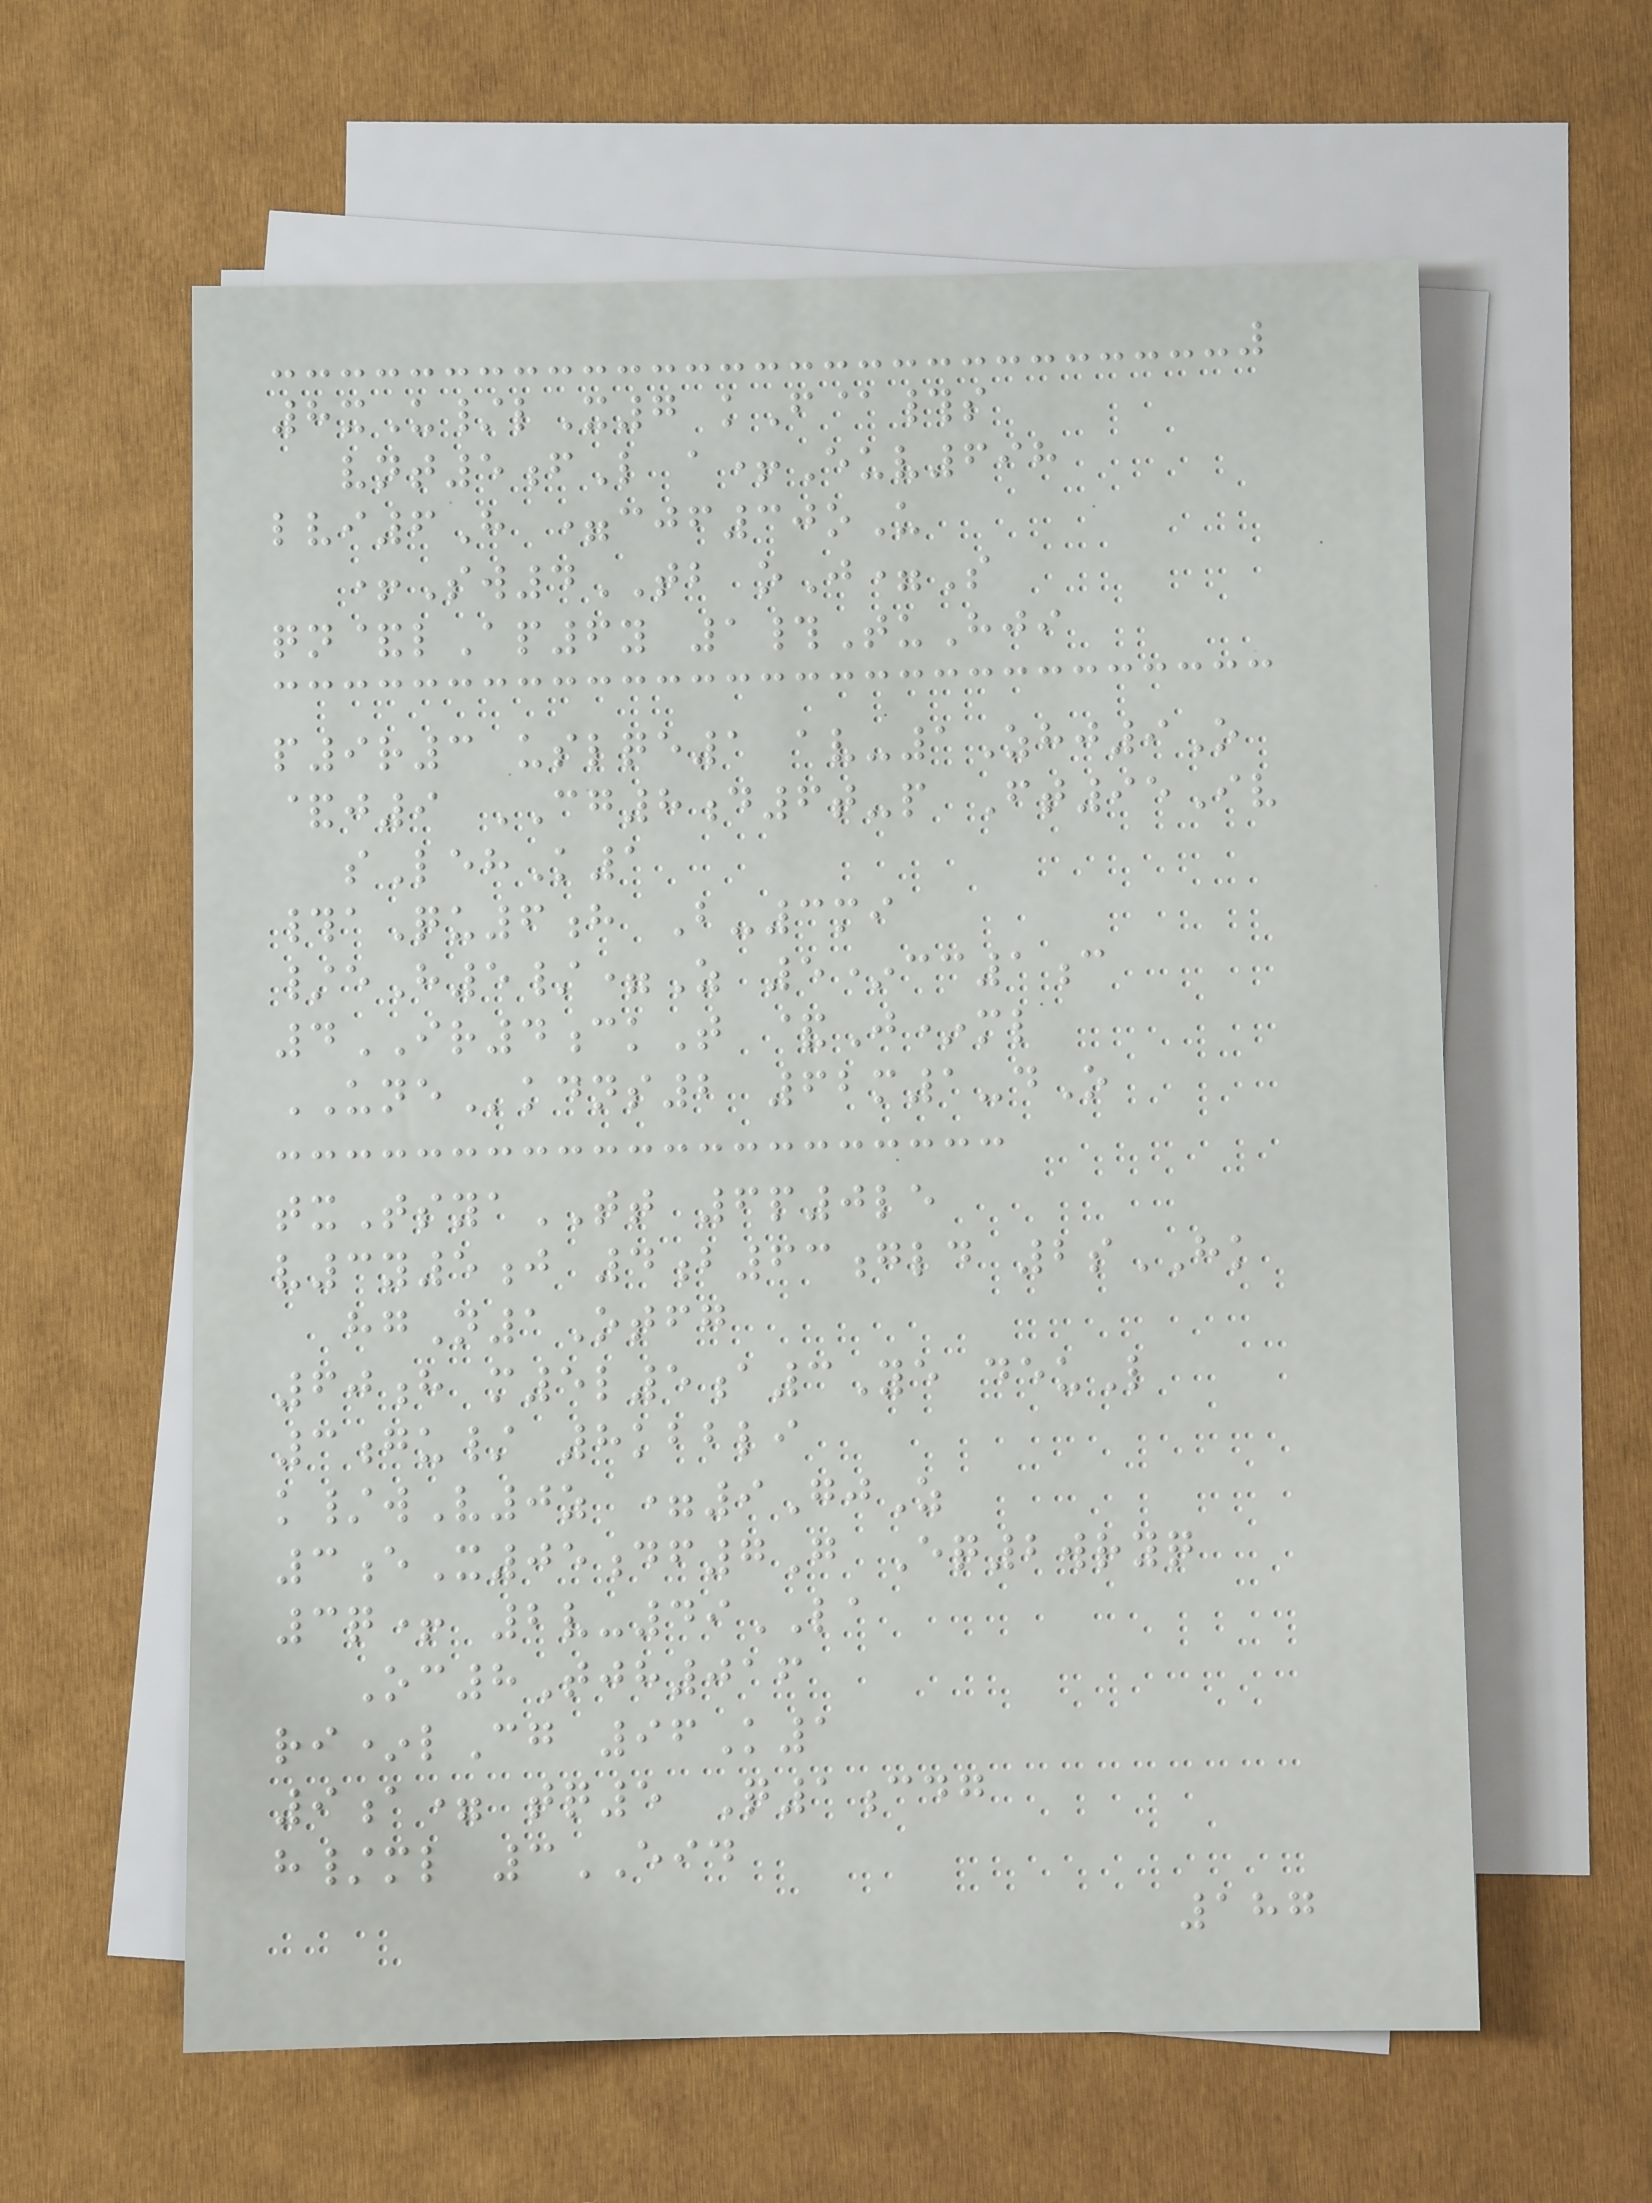8xU/lX7 kF@#s
vnt5fL a+Euv698
lvi6H =cjf30oU
+Sw4TB oJ=S
qn&lAp6y 1#TuHji
p9r3 uslqe1 av-1Zhj9O
&j9 CG8d6t-p Ft95Iv
sLehK1
#aQu6h B-3mi
/eH5/=Z 5*cc1c
4IR4ckT &J*ml
UNEkdns2 62m1-dO
txTsyaTT 6p0le
v3y5j 4b63gld 2sHK
hgN1Otfg
60h m5l5a3Ye deuL
3gu/ 8kbbli
k/wV0z =9GjZ
3eX05df7G Eq2wryq
3q+ 2v-49LA
Oc8Tjh016
ri*lCg 96K1
9a= tq5 Q1cdg
h/ml 3EID
187
